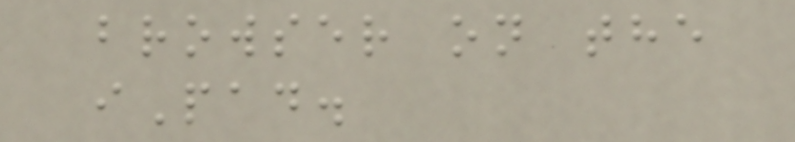browser on the
iPad.
